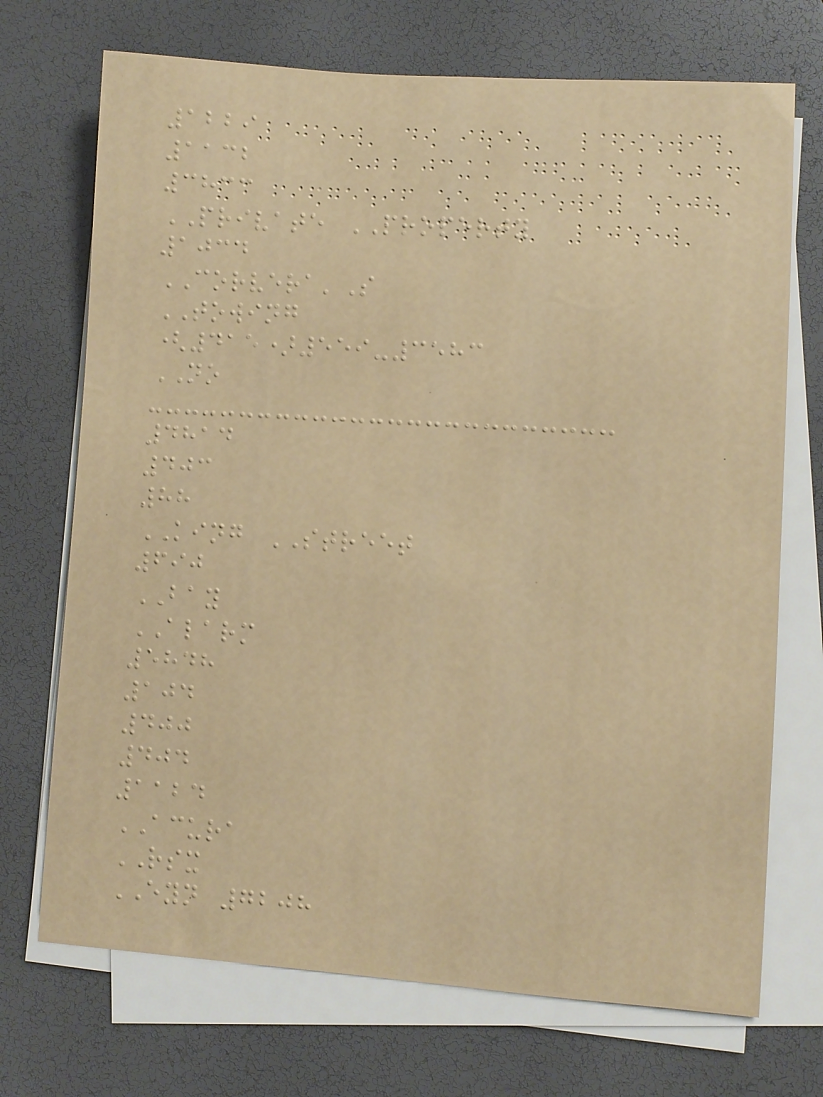1229
1132
3833
PRIVATE PROPERTY
1034
CORVERA'S
TOWING
(415)559-3583
NO
4814
403
88
KING STREET
690
BAY
ALARM
5848
104
400
404
1124
ACURA
RSX
EYN 7208
